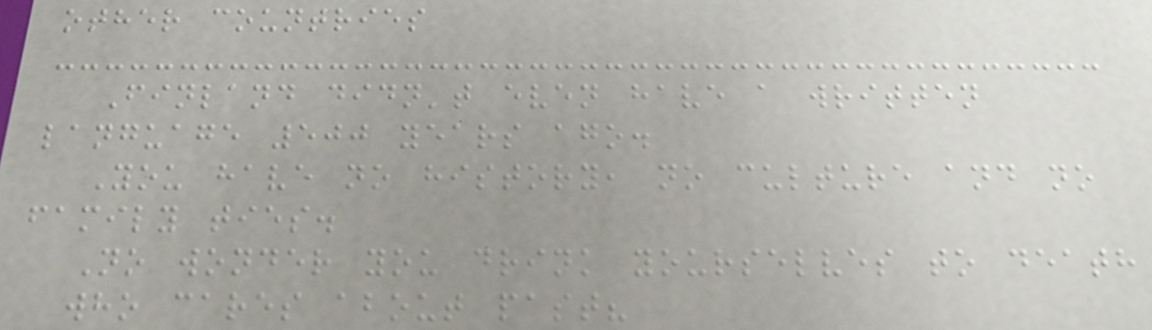other countries
Finland didn't even have a written
language 500 years ago.
You have no history, no culture and no
family ties.
No wonder you drink yourselves to death
who cares about past?
